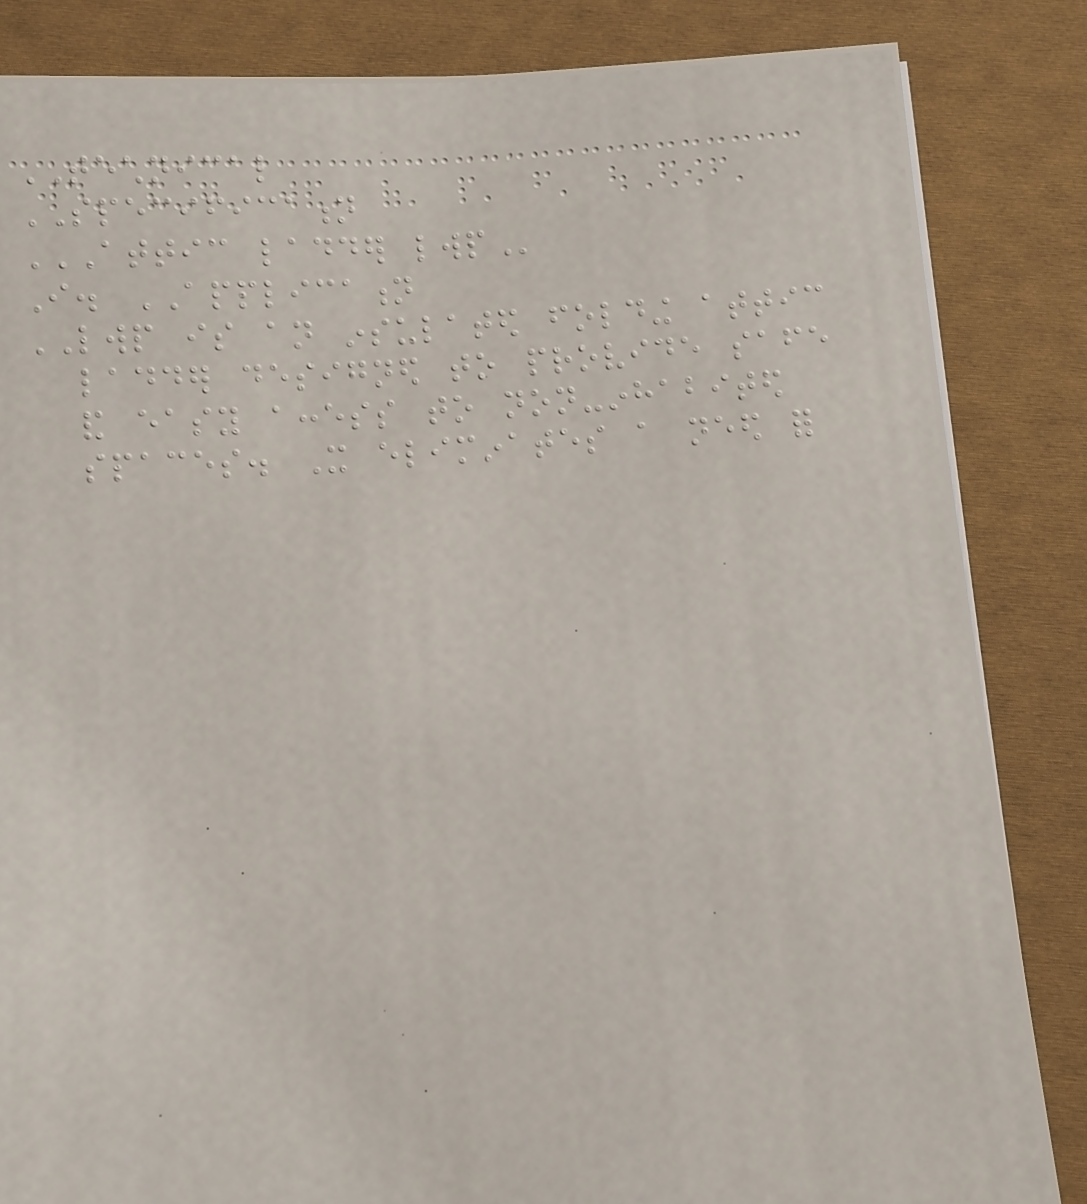TECHNICAL
SPECIFICATION
ATTIC LADDER LWP
I. APPLICATION
LWP is an insulated folding attic
ladder designed to provide safe
and easy access to non-inhabited
spaces. It eliminates a need for
